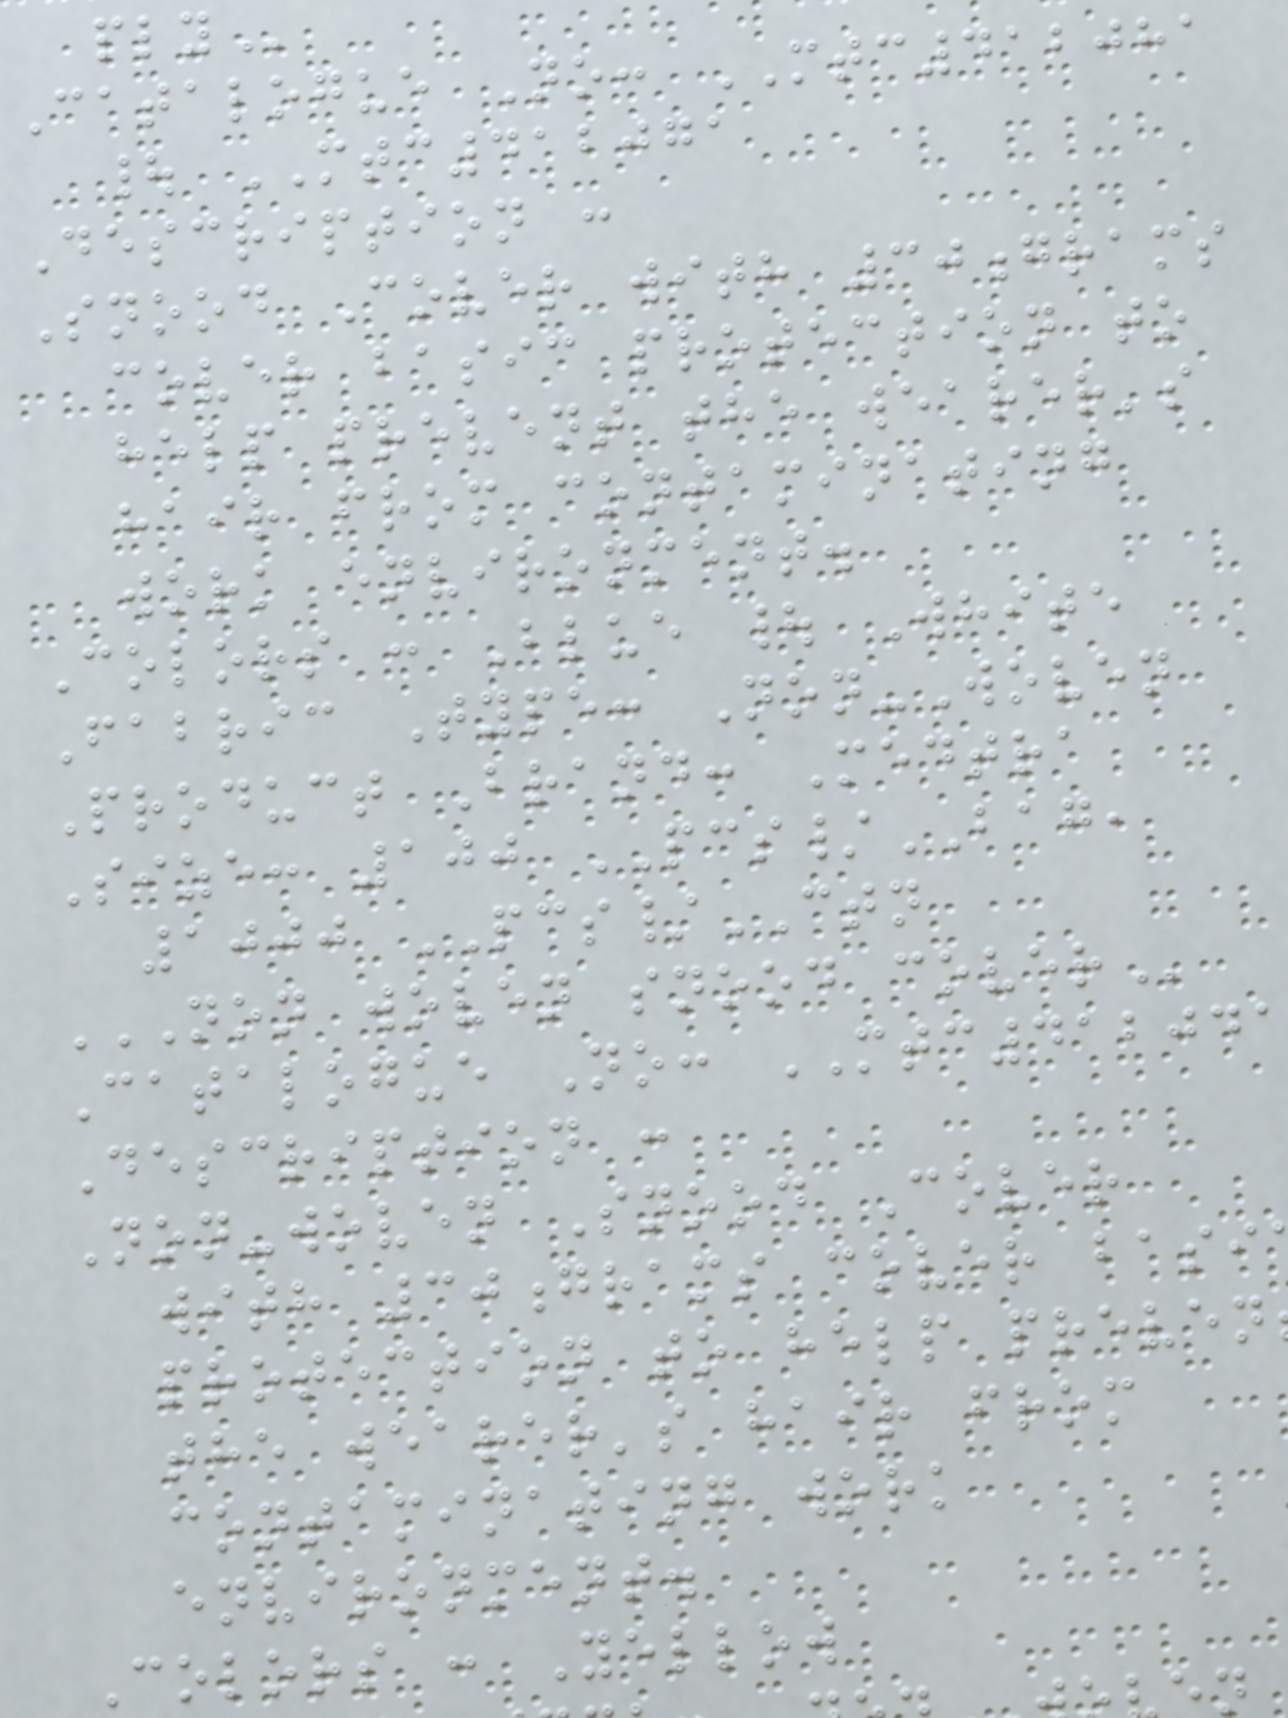Catalogue No: MTC412081
| MTC412071
Description :
Snood Cover with 30grams
cover basic protection to
help prevent the wearer's
hair from contaminating
work environment.
Colors : Blue | White
Fabric Type: Non-Woven
Product Brand: Medtra
Size: 100 PCS/BAG,
1000 PCS/CTN
NON WOVEN SNOOD COVER
Catalogue No: MTC412041
Description :
Non-woven Snood Cover
with 30grams cover basi
protection to help preven
the wearer's hair from
contaminating work
environment.
Colors : Yellow
